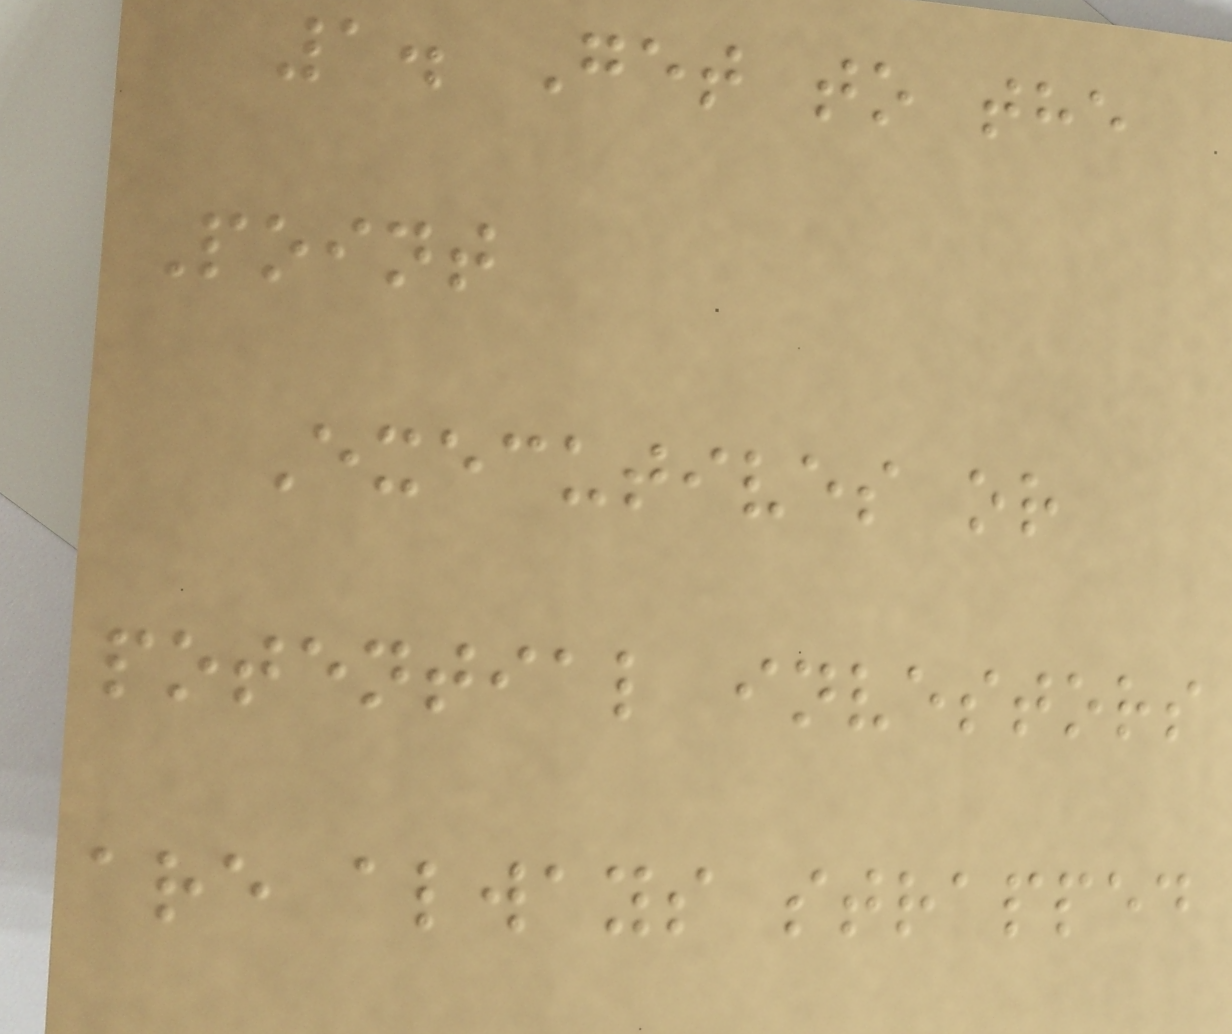1. Get to the
Point
Executives or
potential investors
are always strapped
